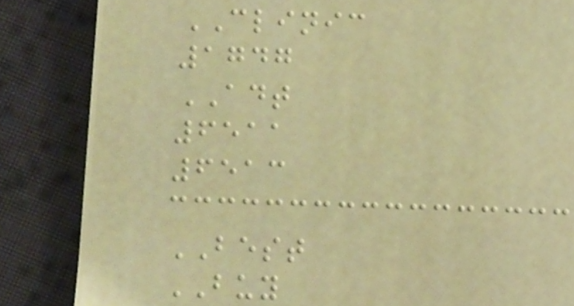CLINIC
1747
ADT
6511
6513
BEST
BUY
